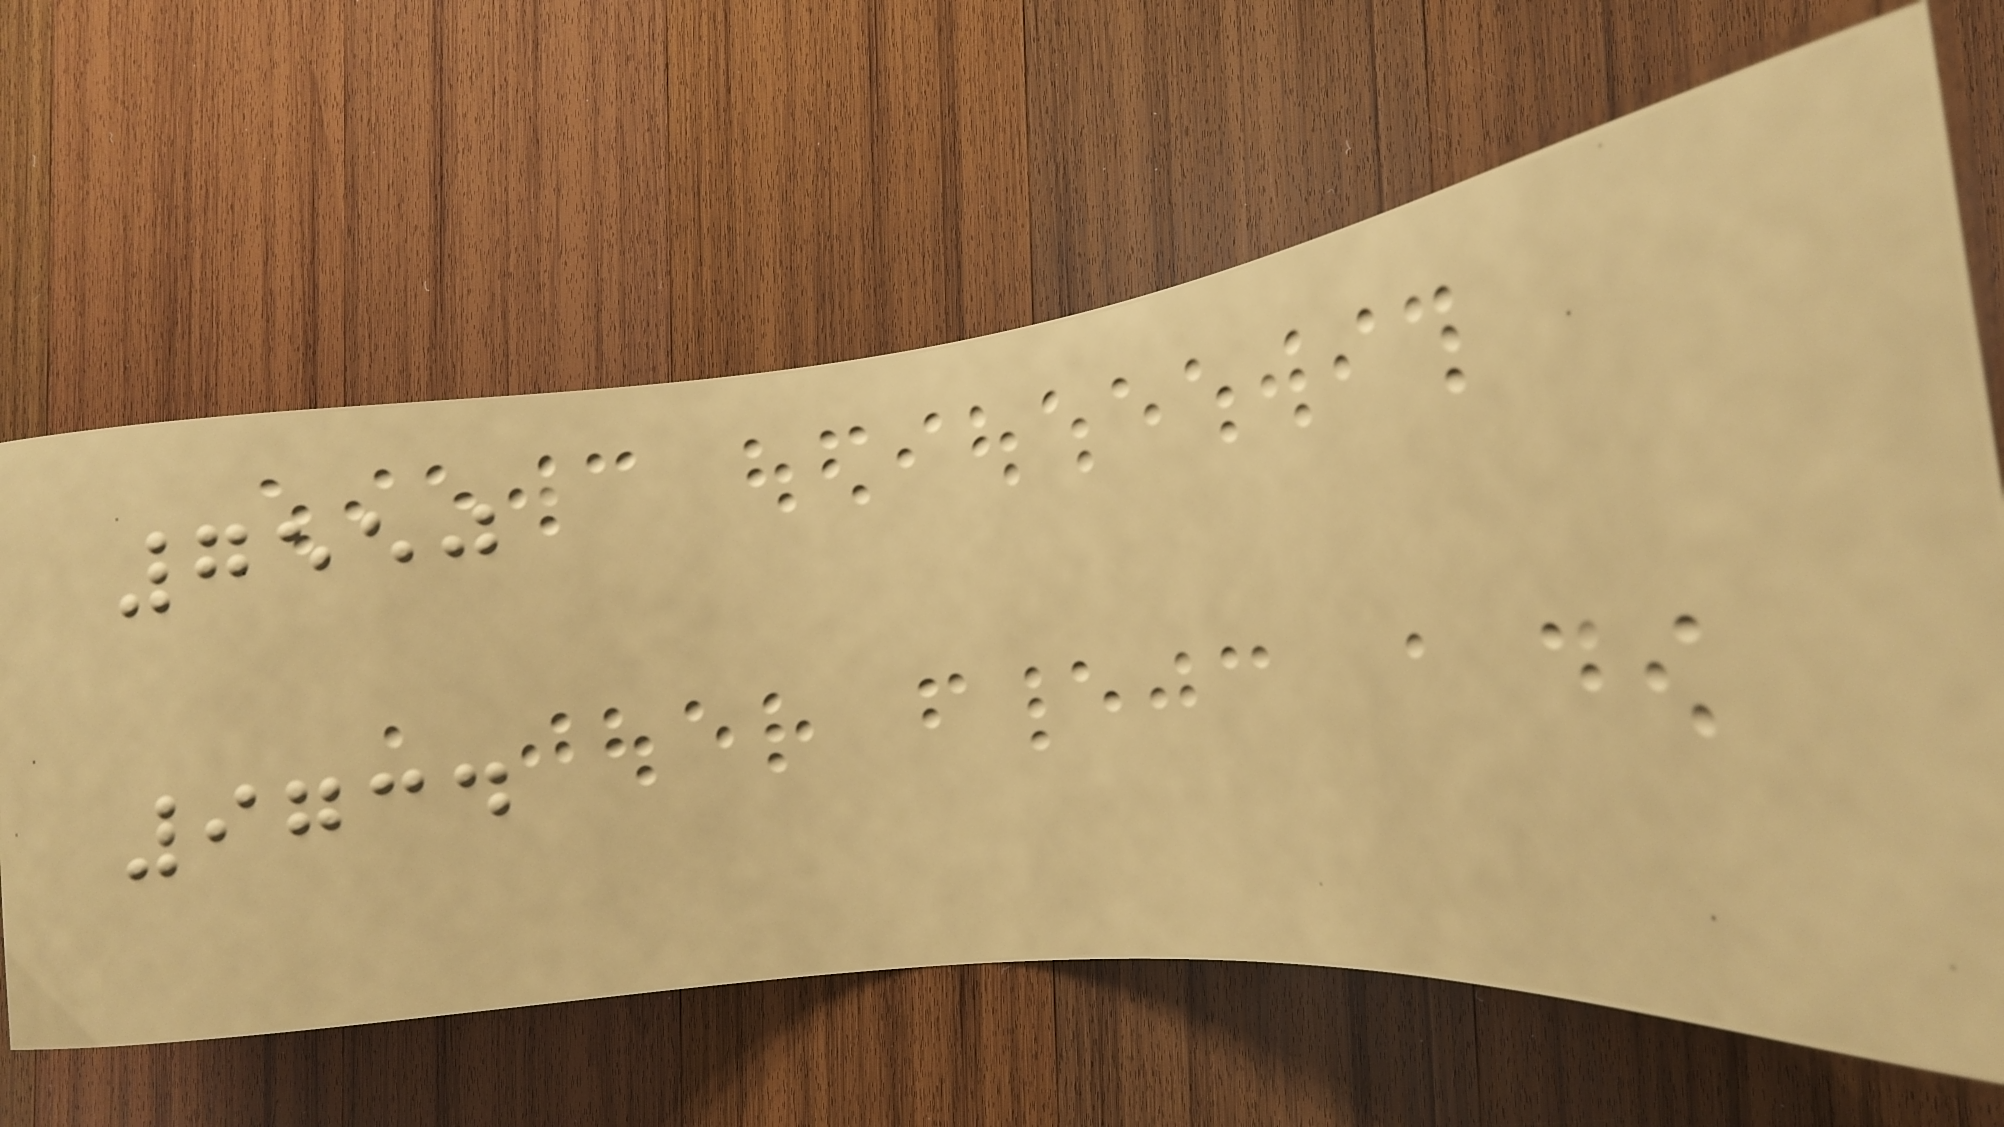7550
9734
